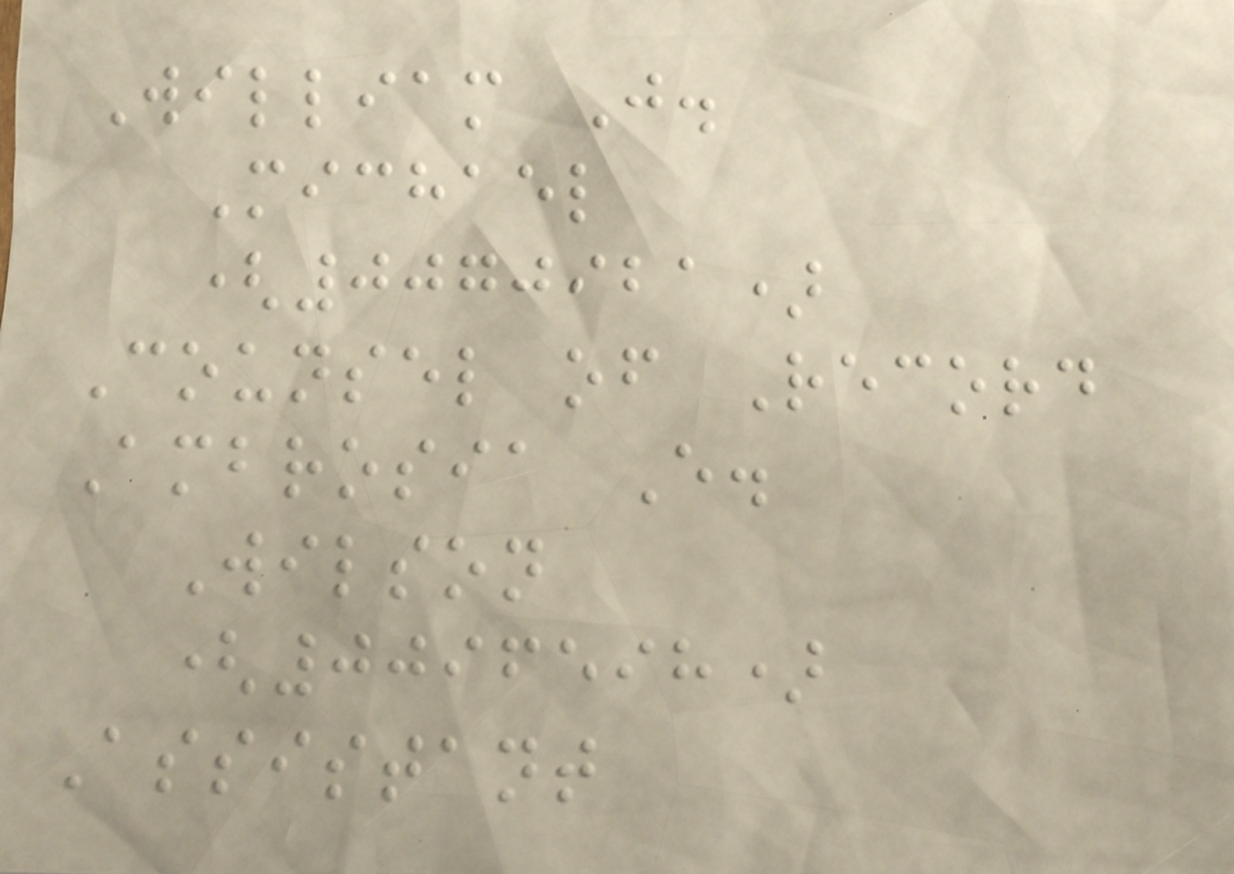William J.
Michael
(0070921)
Counsel of Record
Ambrosia E.
Wilson
(0096598)
Assistant
